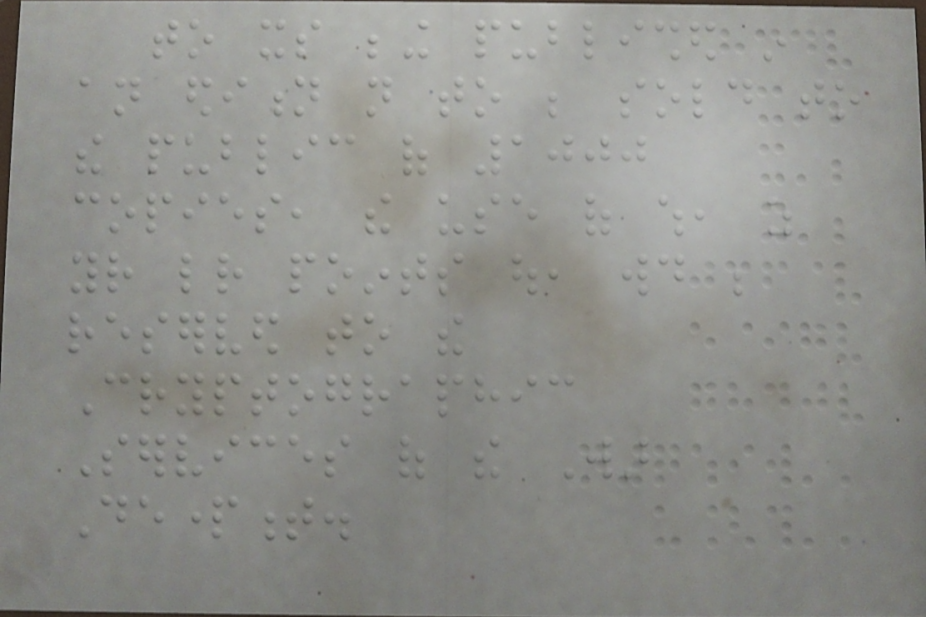to its being published in
an edition not to be sold to
the public of 1000
copies, the use of which, as
your letter points out, would be
reserved to the
Cryptographic
Services of the War
Department.
